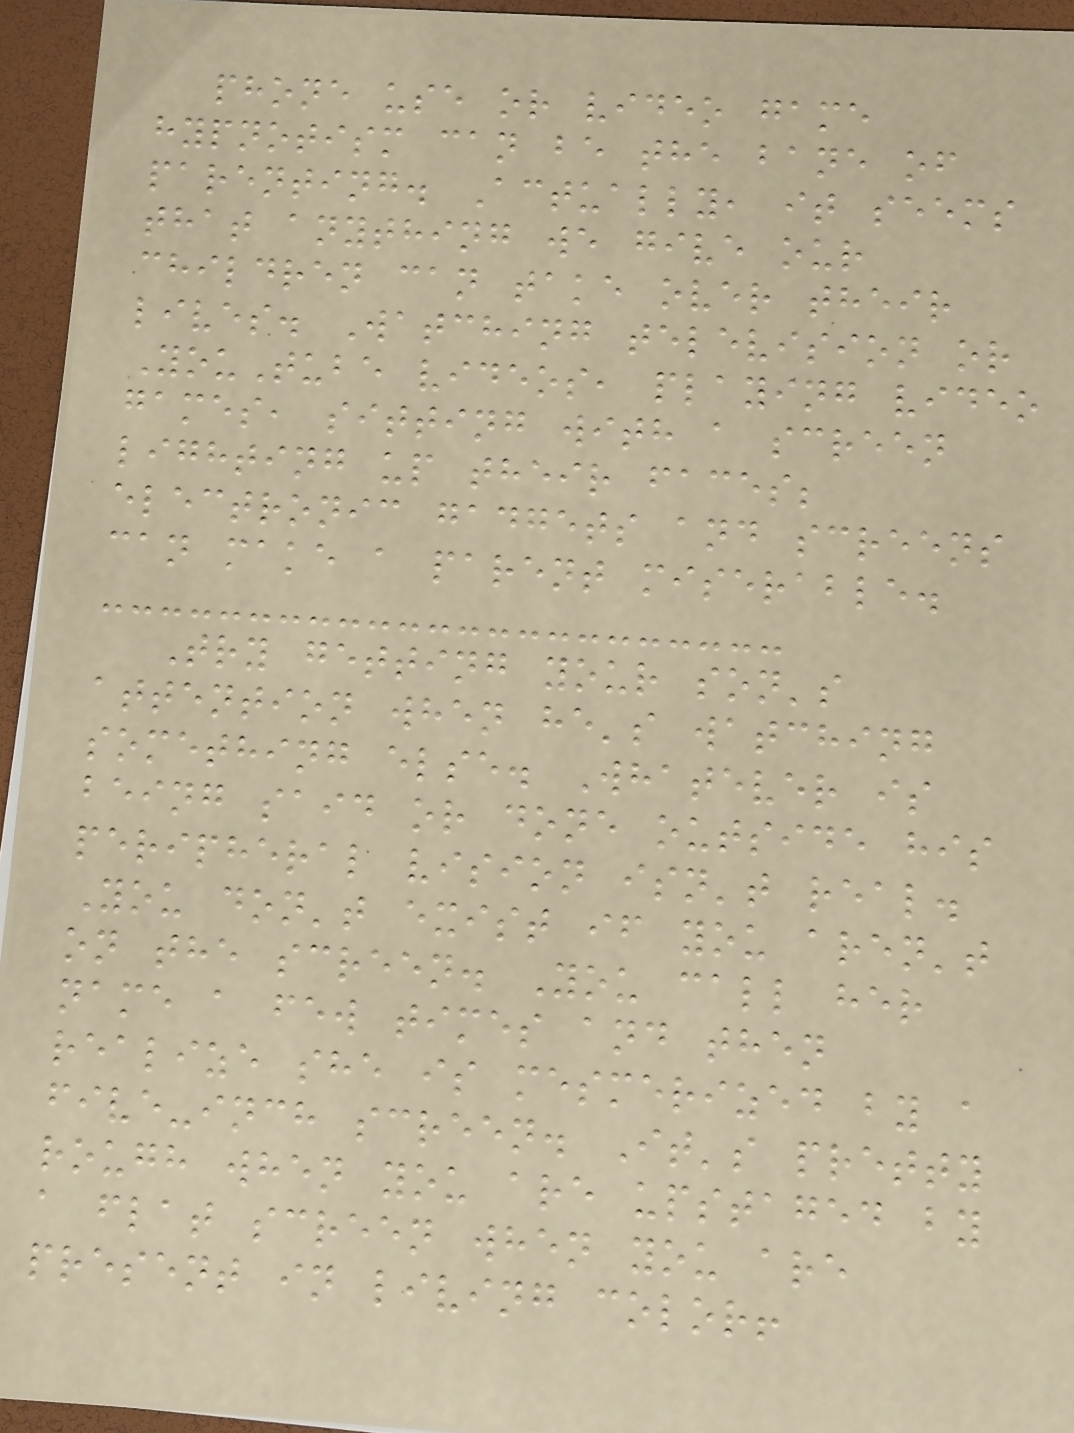phone use or video game
hypnotism can be the bane of
parenting. Actually, it seems
that anything we give our
children can take over their
lives. Watching television or
YouTube videos, playing video
games, sitting with a screen
lighting up their faces;
electronic gadgets and screens
can make a parent miserable.
Try getting your son's
attention when he's watching
something else. Whatever is
being said or done outside his
peripheral vision isn't real.
You don't exist if you aren't
on the screen. You call her
name a few times and then
realize she is mesmerized by a
five-inch screen. It's pretty
rough when you are upstaged by
a flat screen when you are
present in living color!
